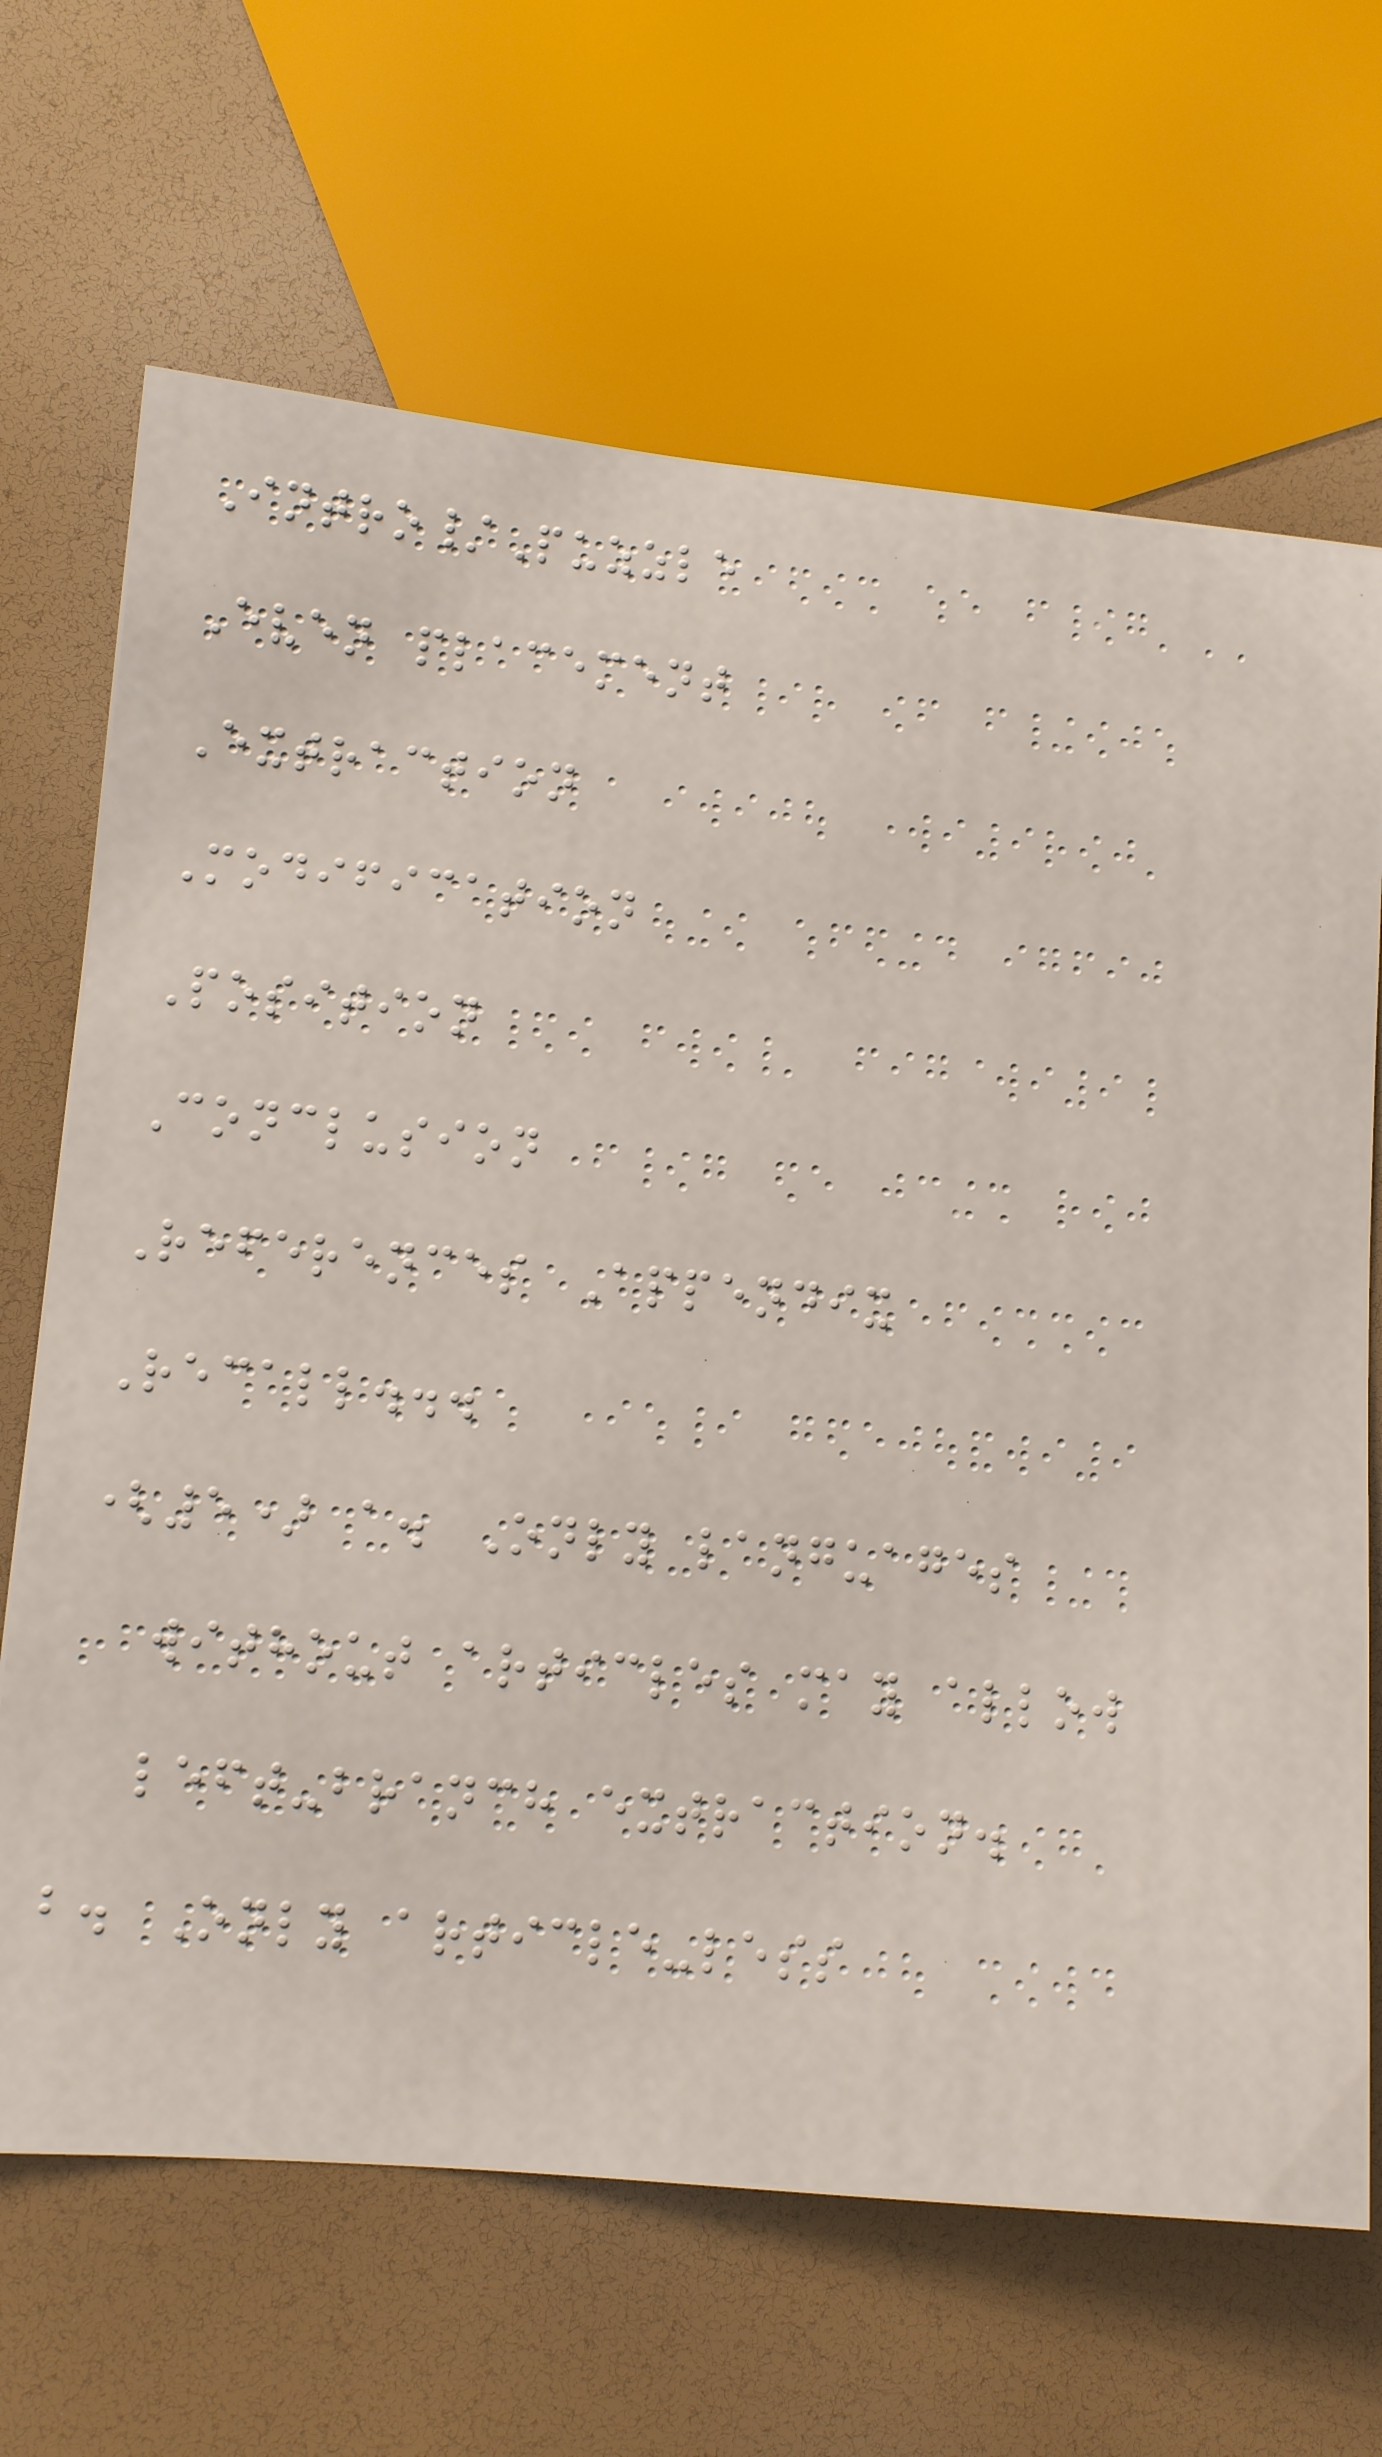Intro/Puzzle
Even placement
Extraction
Modification
Position
Conclusion
References Appendix
Recall...
(5) a. Only languages
without articles may allow
left-branch extraction.
b. Only article-less
